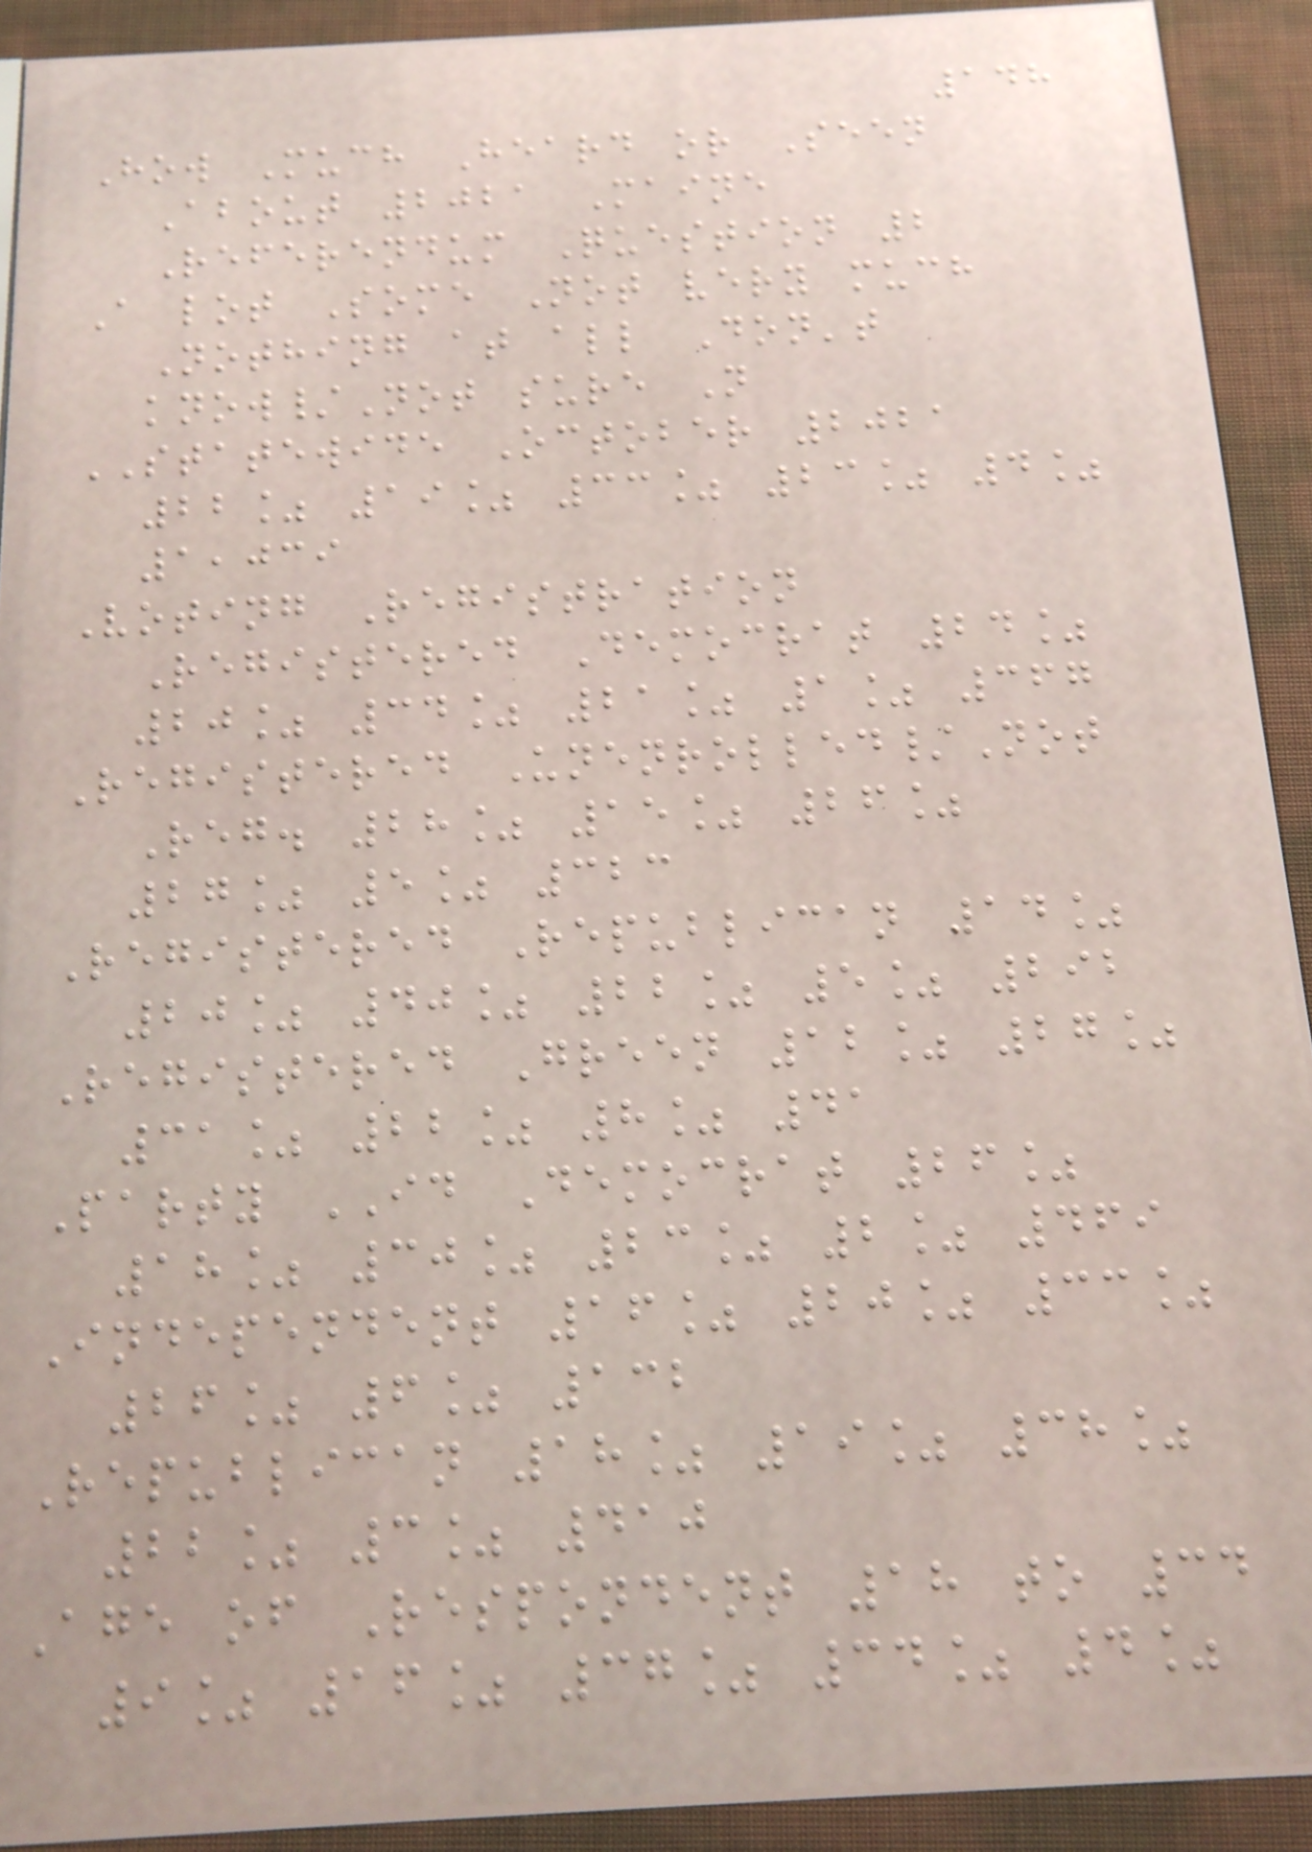148
How Much Heard or Seen
About 2021 Maine
Referendum Question 2
A lot Some Not very much
Nothing at all Don't
know/Not sure N
STATEWIDE October 2021
22% 19% 33% 23% 4%
1,039
Voting Registration
Registered Democrat 24%
20% 34% 21% 1% 367
Registered Unenrolled/Not
Reg. 28% 15% 26%
27% 5% 323
Registered Republican 14%
20% 40% 22% 5% 292
Registered Green 12% 27%
31% 22% 8% 41
Party ID Democrat 26%
18% 30% 23% 2% 469
Independent 16% 20% 33%
26% 6% 132
Republican 18% 19% 38%
22% 3% 410
Age of Respondent 18 to 34
9% 16% 37% 34% 4%
